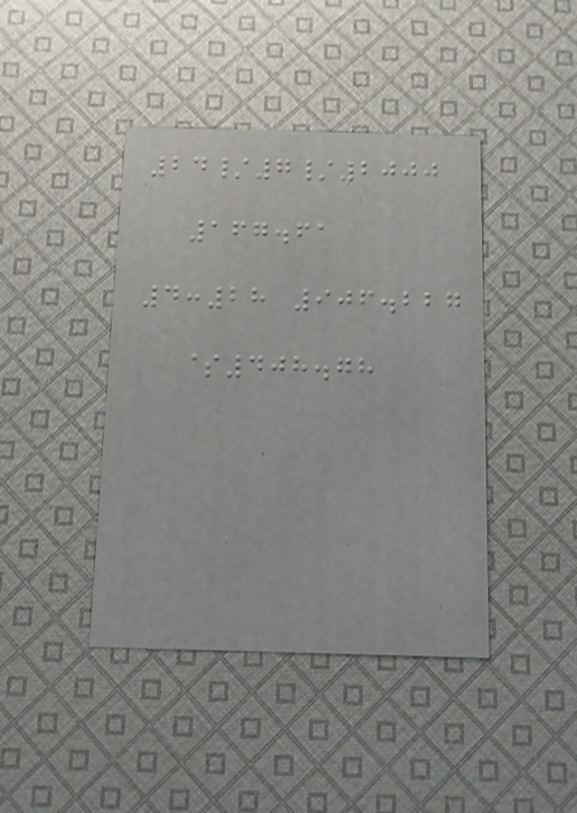24/7/2000
167.61
4:28 906.227
$408.78
